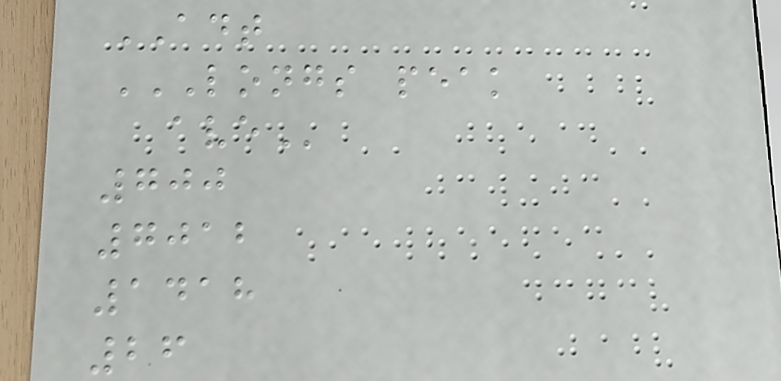ADT
LONGS PEAK
AVE
700
7012
1418
26
